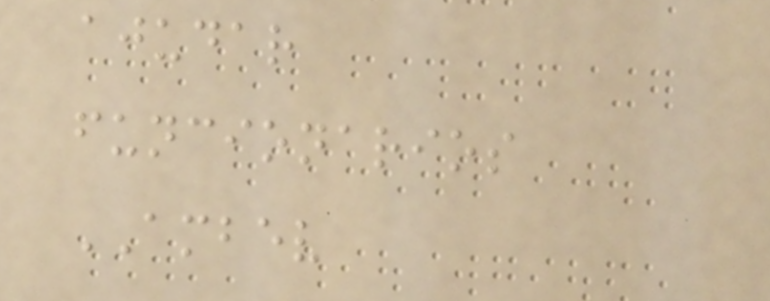ajudar
funcionarios
AMBEV
